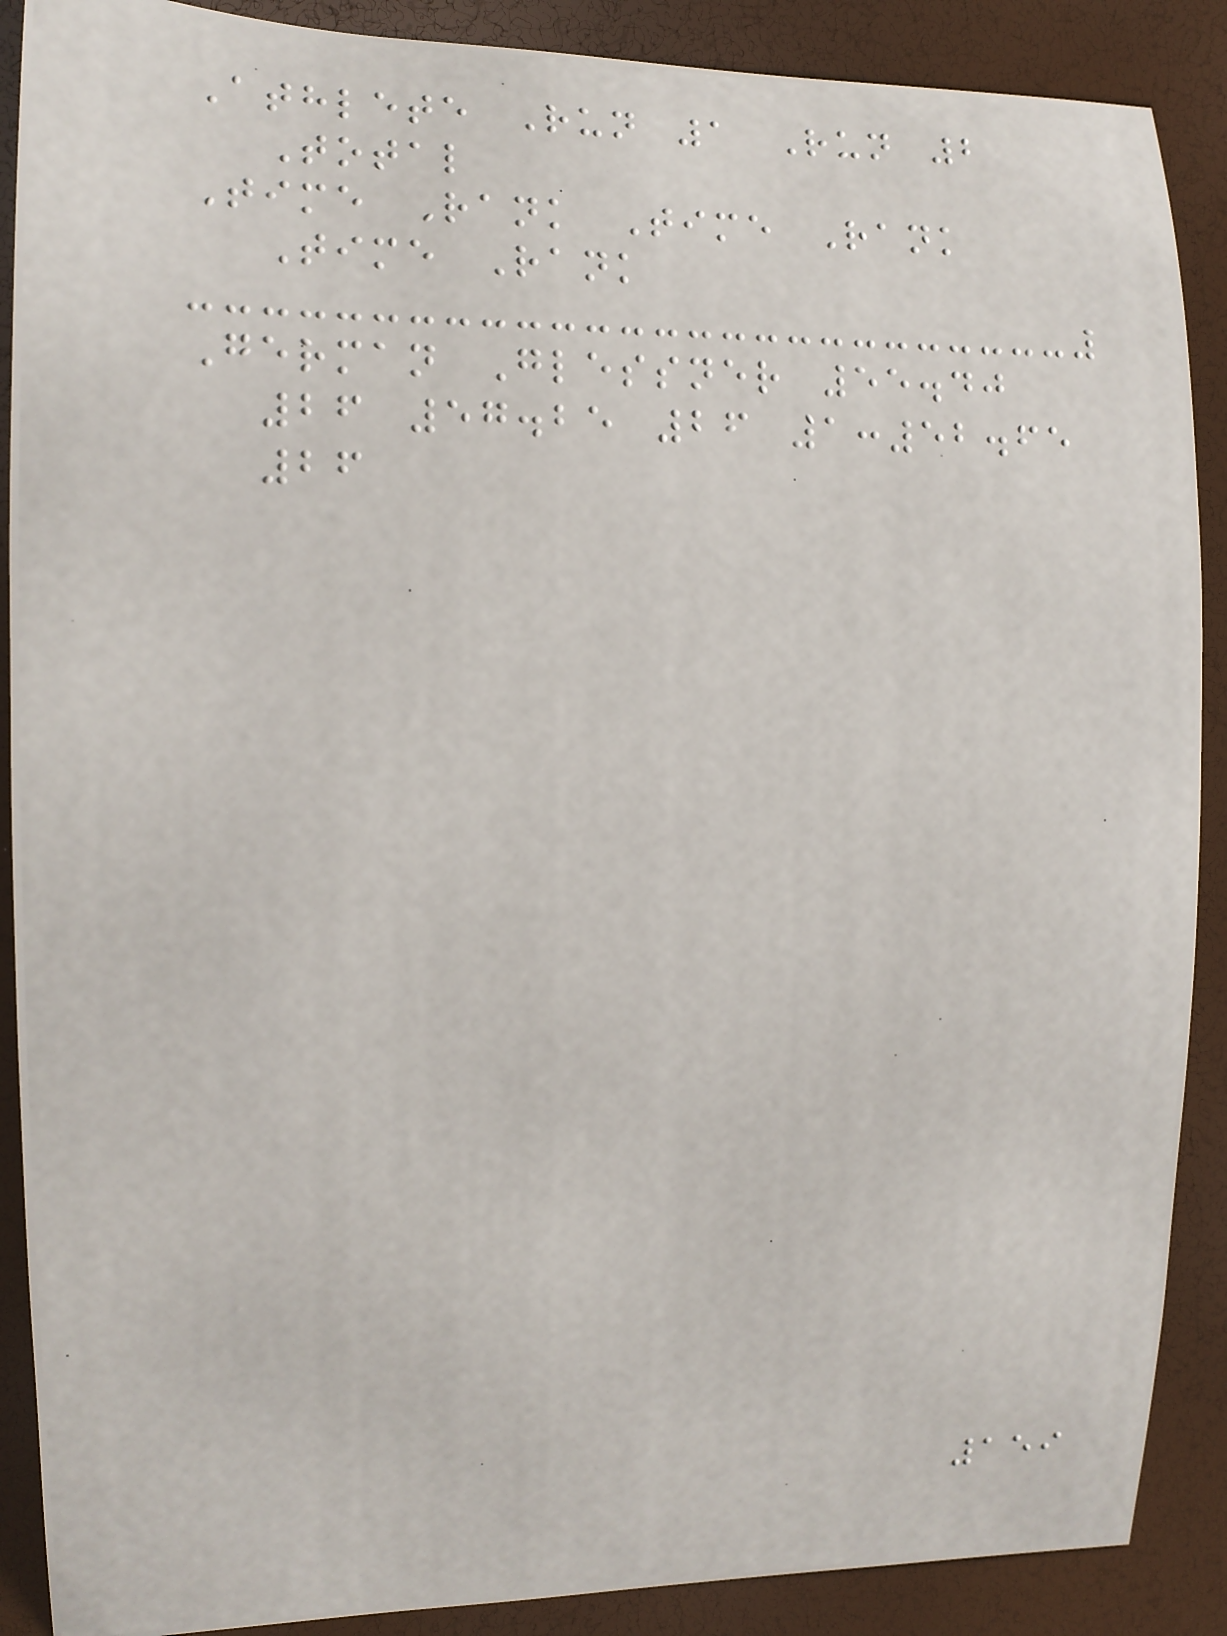Athlete Run 1 Run 2
Total
Time Rank Time Rank
Time Rank
German Glessner 55.40
26 57.25 26 1:52.65
26
159
